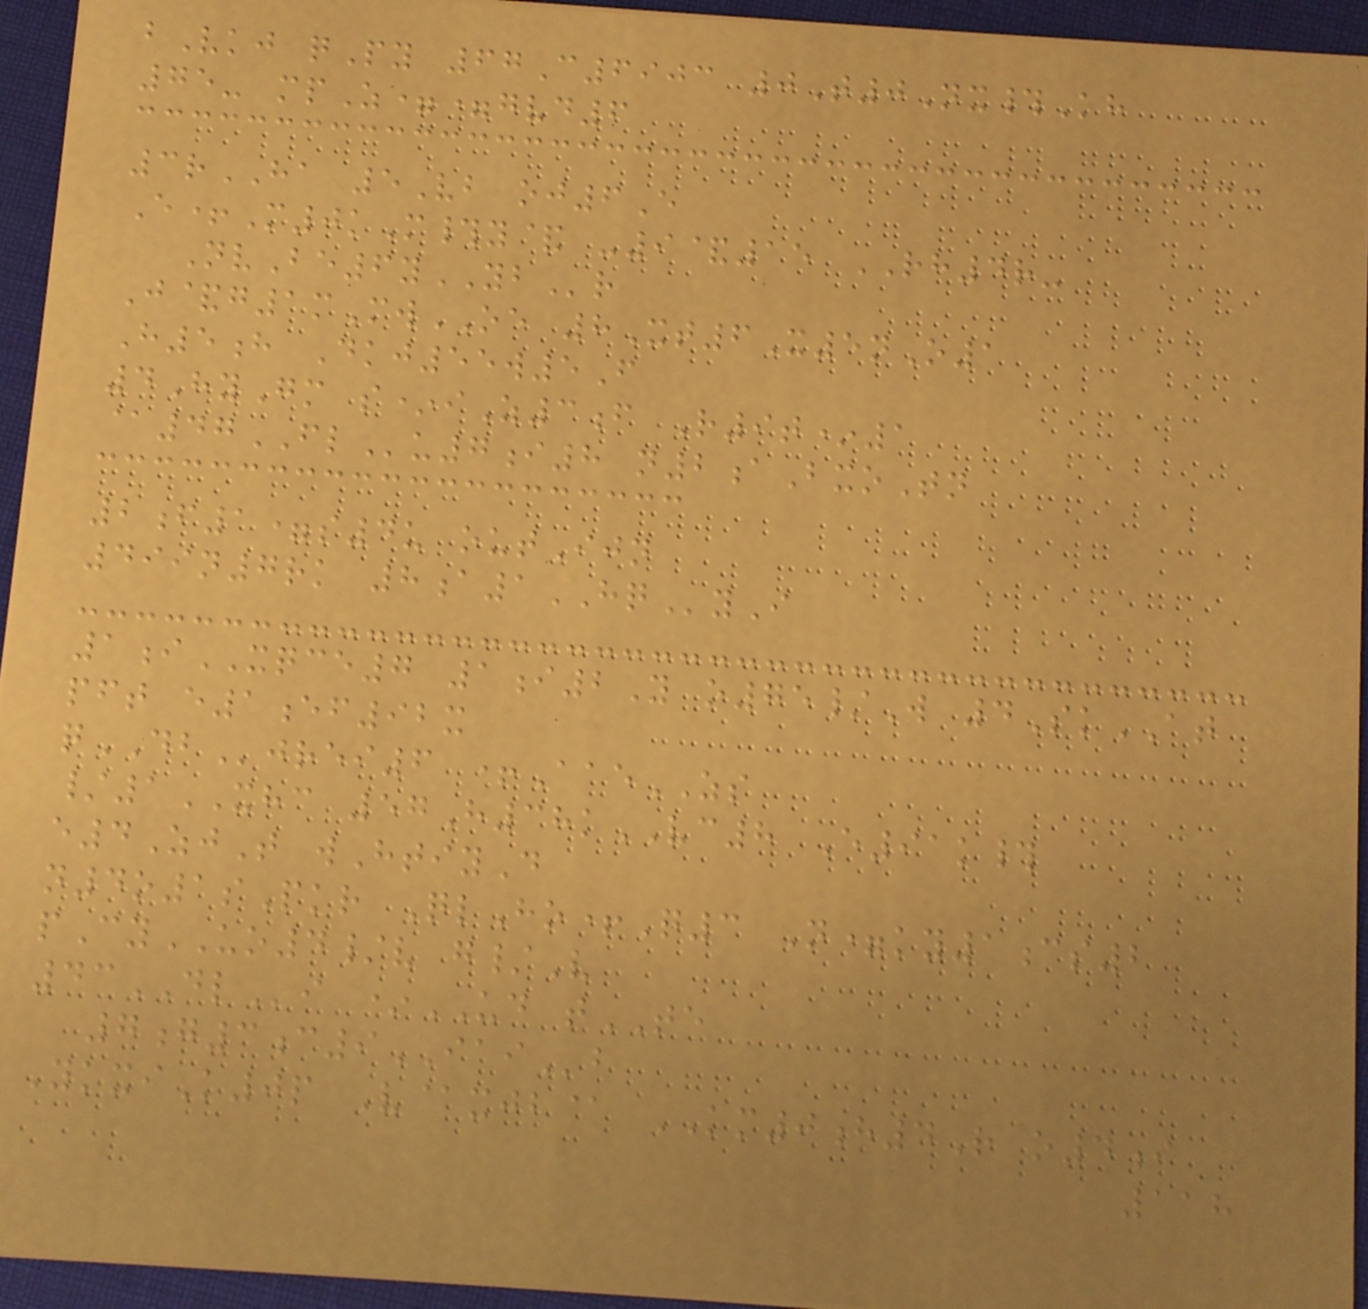bVkj qPy 67C6903 0T0Nx#Kh
75- mpZ==gvd6
3rHA 5Vb oj6E
E+M0kM#y& -9&15 RH4r-
NvBe6yYBr
J&g1mMwOE 8Xt6X5nO1
H5h Dkj55w5F
4HyGm s*iZ3f R9t*1
@47FLu7i8 n2aBxoTn
2f1=s4u outIjn
499n7rk 8a1HQyI
1iXQCE7 1i2Y o75/W 4SkAT
pft e1ef92x
qDBjrei6 +AaeZS
/1XHC 57H38kVC8 E91k#
e4ZjT wHtiyD
n4o1sPkr QlHo+Q3 N=ky1cs2
pCyUO4/v g/V
43DLi *UD tTE
7g3c9IAIb
YkxiK0p V@xjb@ KM0h4R o4i
118
